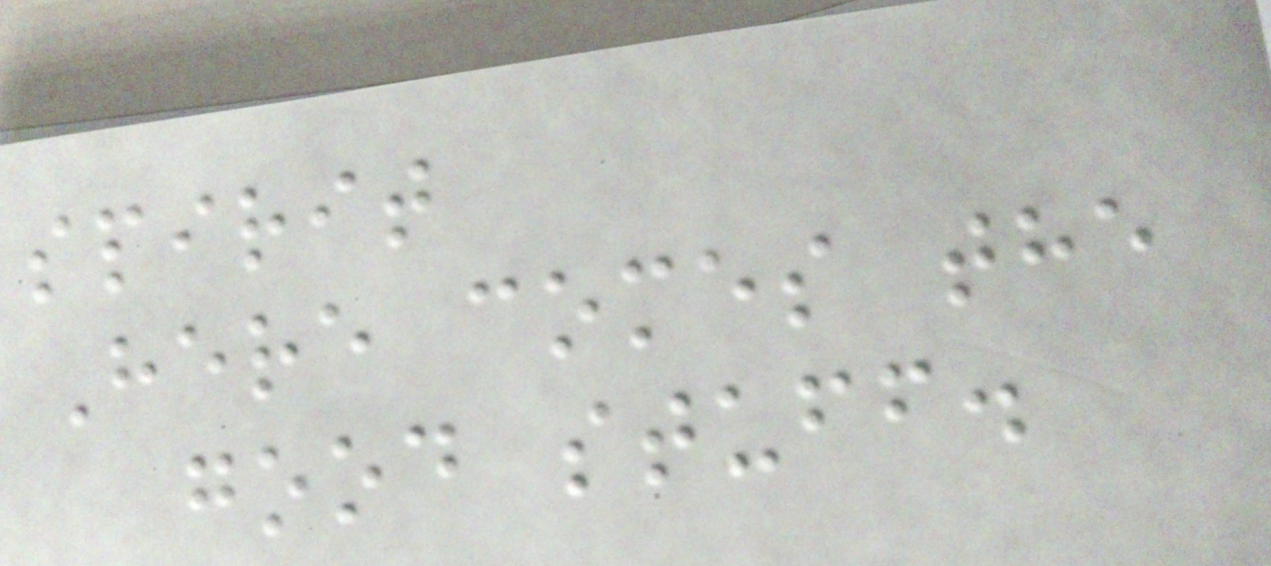spirit
Here comes the
good stuff.
